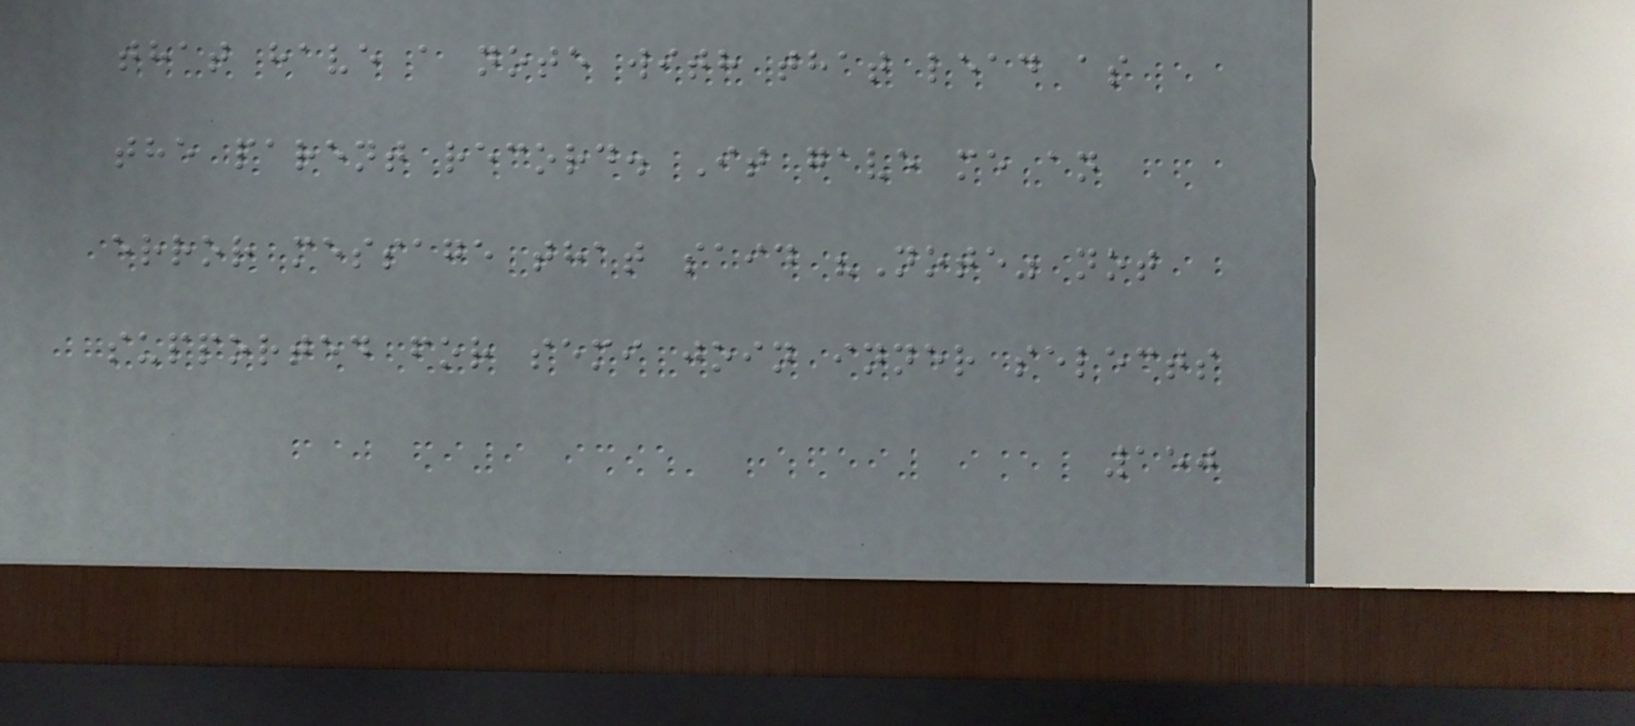that have a note with that lead as
the parent record. It gave me an
error message that said "Note" not
supported for semi join inner selects
150
